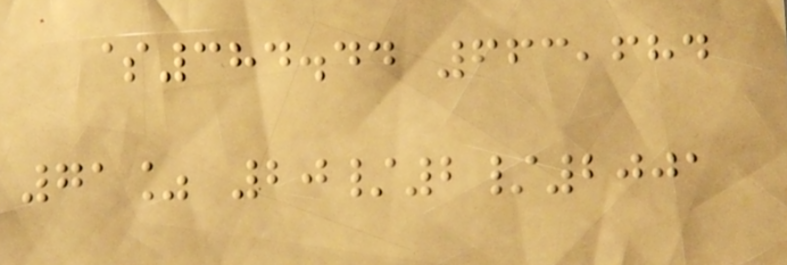$384.44 663,684
71% 20/2/2001
